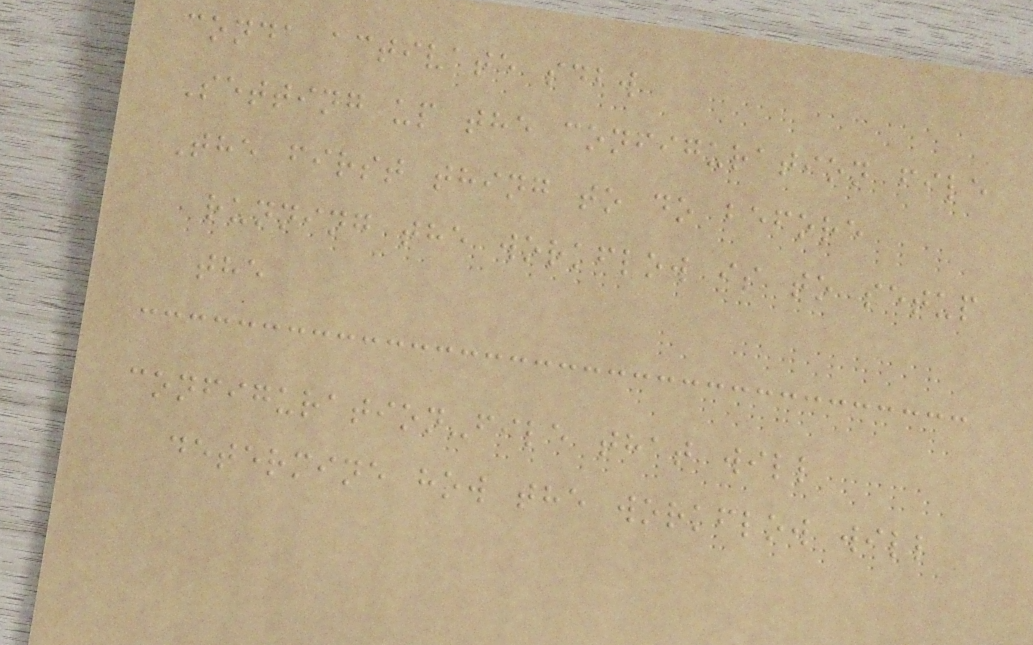conda activate sdbw
Setting up the configuration file
The first thing to do before
running the workflow is to setup
the
configuration-file that will
determine how the workflow will
